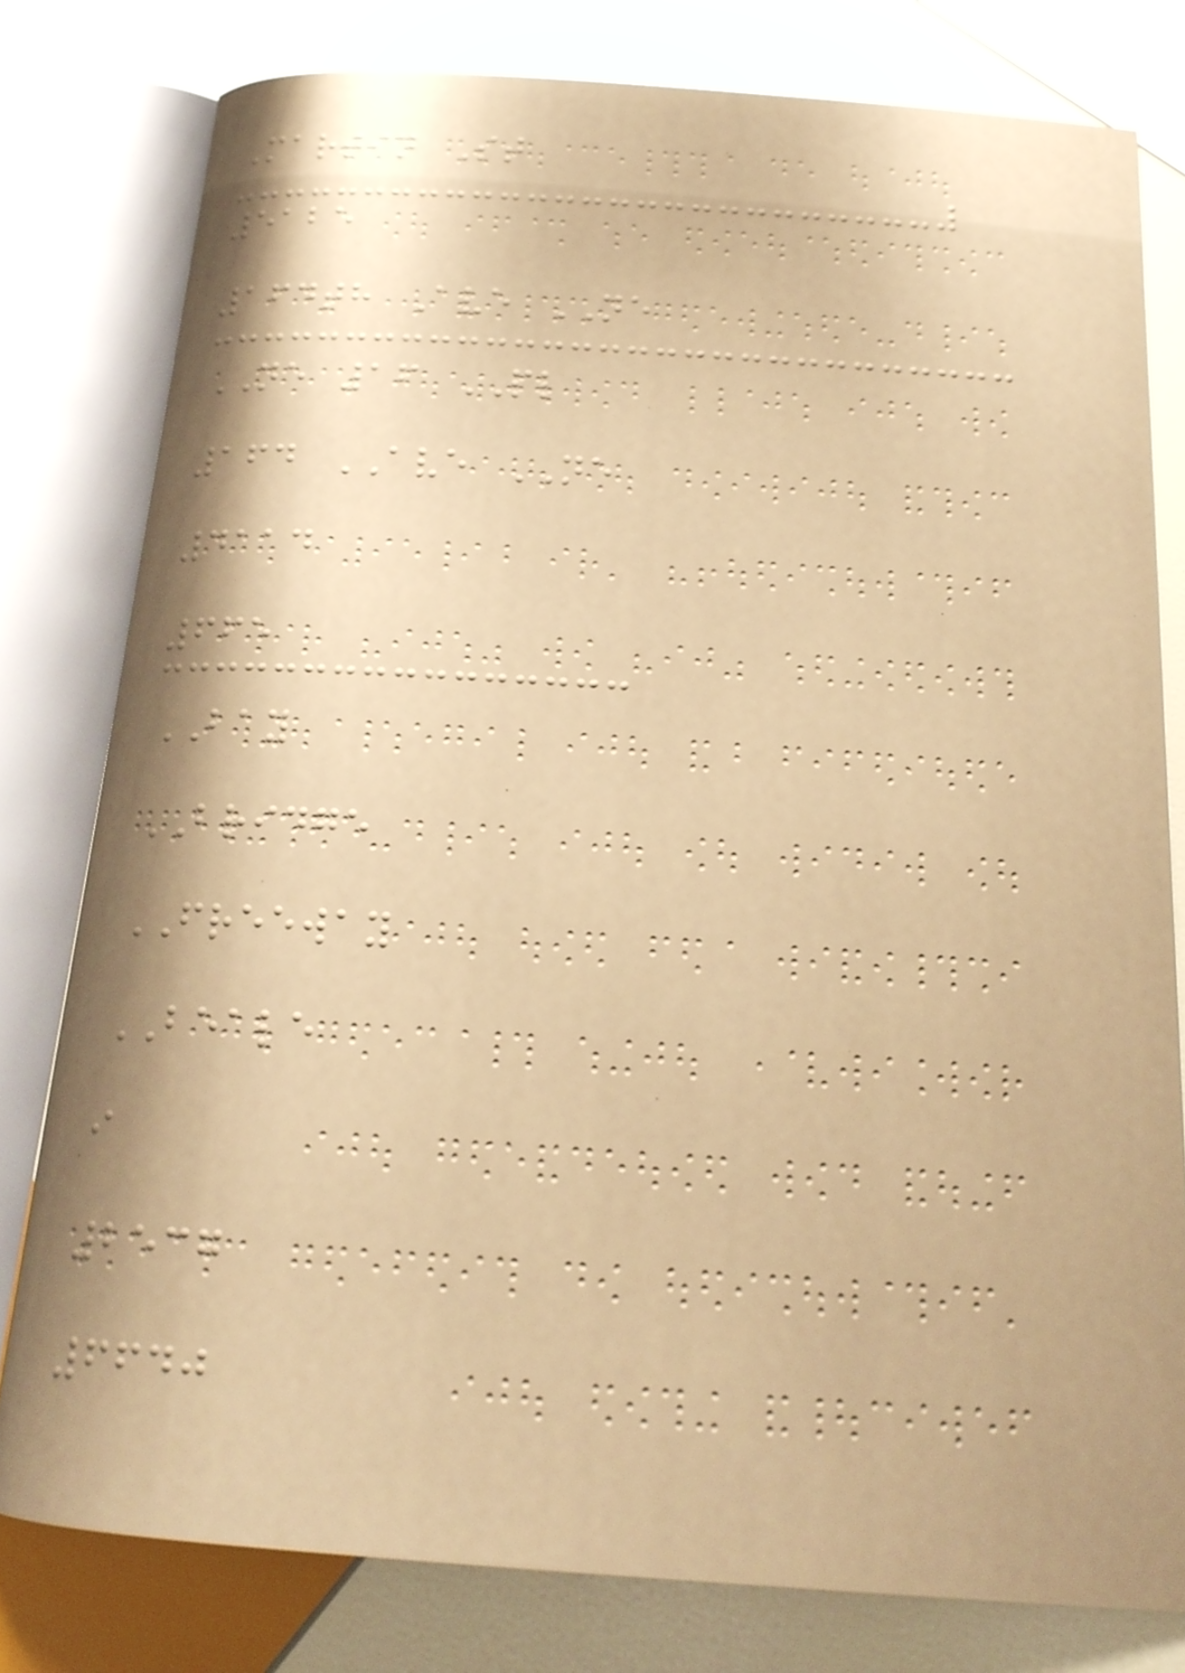Martin St
5125
164th Ave NE
NE 16 PL
164 AVE NE
4114
665
BAY
BRIDGE
FREEWAY
BEALE
i
2537
6640
